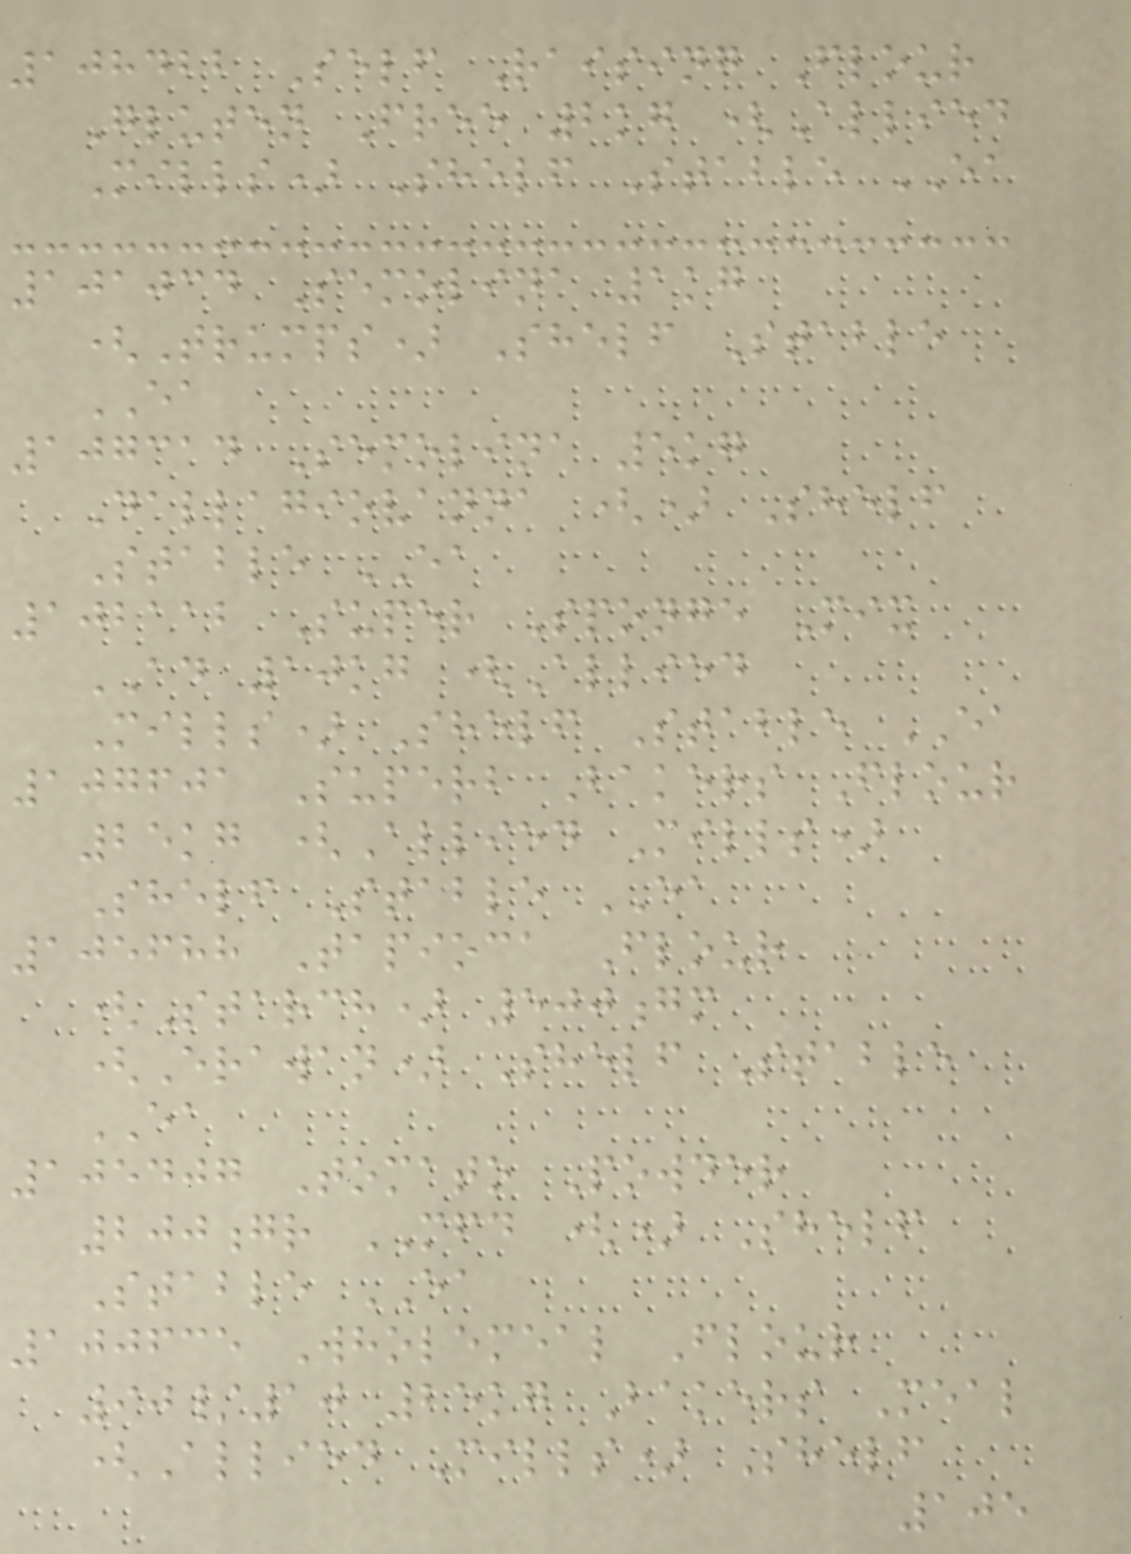108422 Self Raising Flour
Gluten Free 2kg (Allied
Mills) Shelf Stable EA
101034 Semolina 1kg
(Trumps) Shelf Stable
EA
107314 Semolina 5kg
Dallagiovanna () Shelf
Stable EA
102112 Super Sponge Mix
AD 10kg (Allied
Mills) Shelf Stable EA
107601 Superb Bakers Flour
25kg (Allied Mills)
Shelf Stable EA
105688 Tapioca Flour
(Starch) 500gm
(Erawan) Shelf Stable
EA
105407 Tomato Powder
200gr MFD () Shelf
Stable EA
100635 Wholemeal Flour
90/10 25kg Bakers Meal
(Allied Mills) Shelf
105
